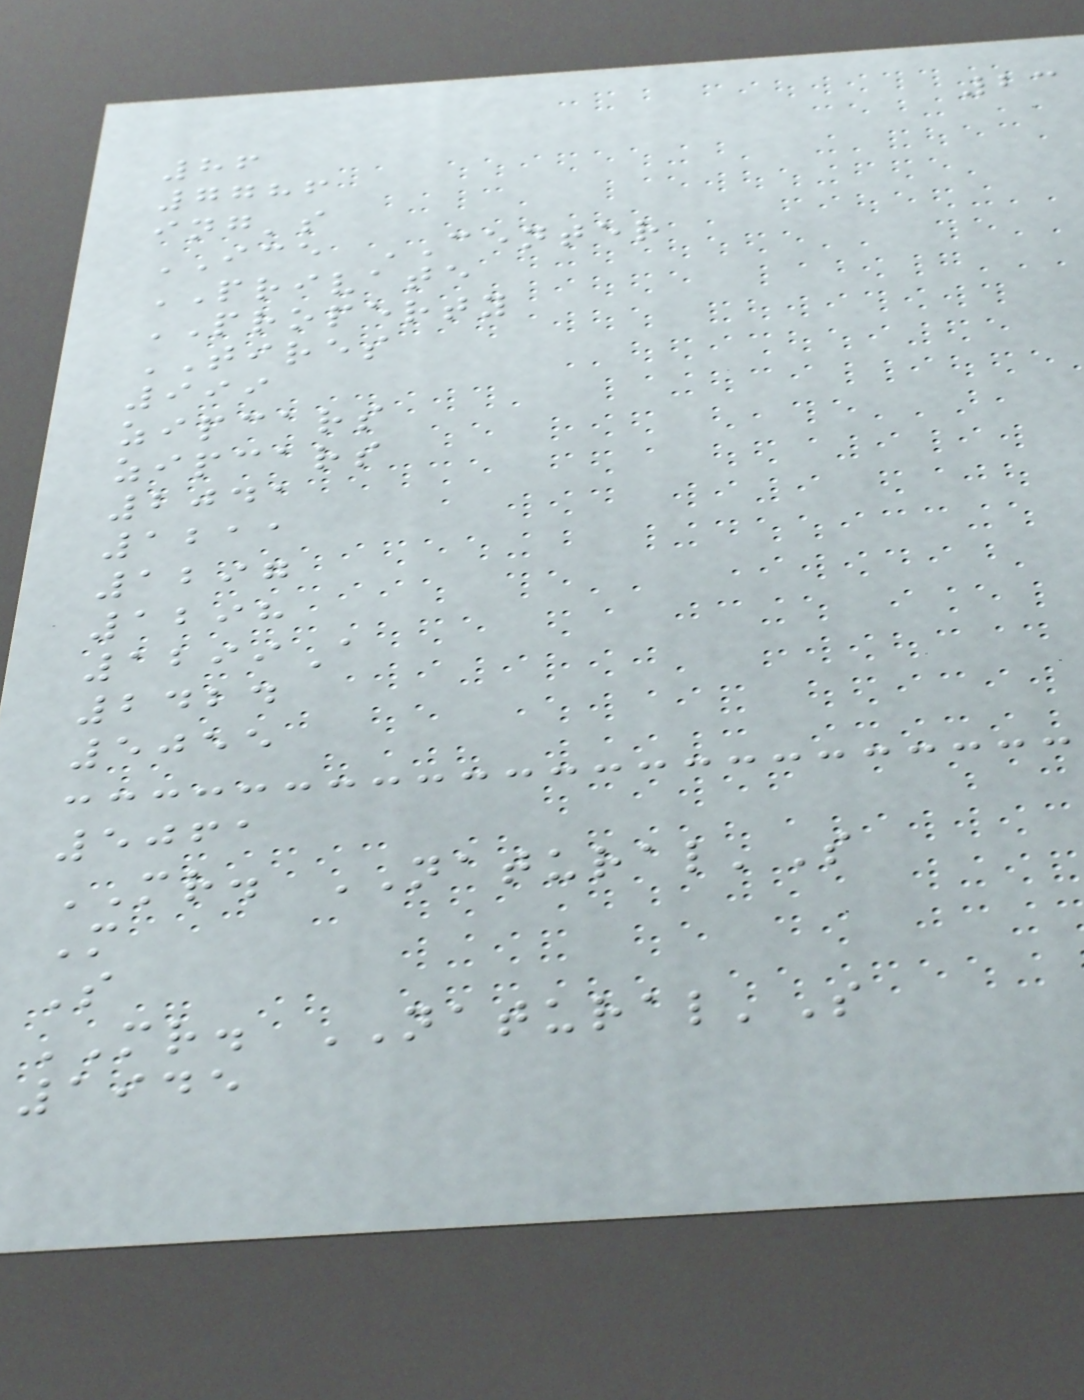23
86
7786
ing's
ICE CENTER
PRIVATE
PROPERTY
TIRES
999
zipcars
zipcars
2041
1211
1297
1298
1299A
2424
5055
5061
MR. NATURAL'S
M
S
MR. NATURAL'S
1945
